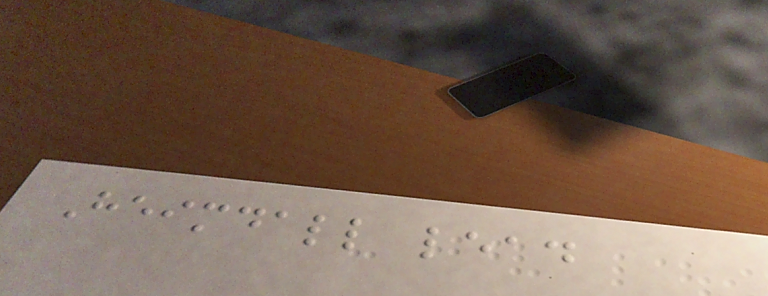Heimdall lead
